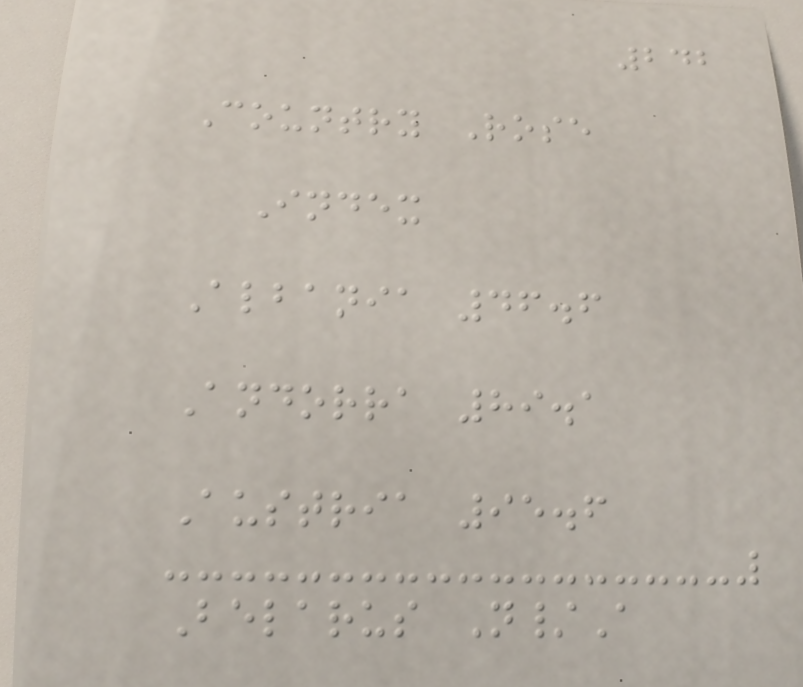242
Country Rose
Index
Albania 46.6
Andorra 89.1
Austria 95.6
Belarus N/A
